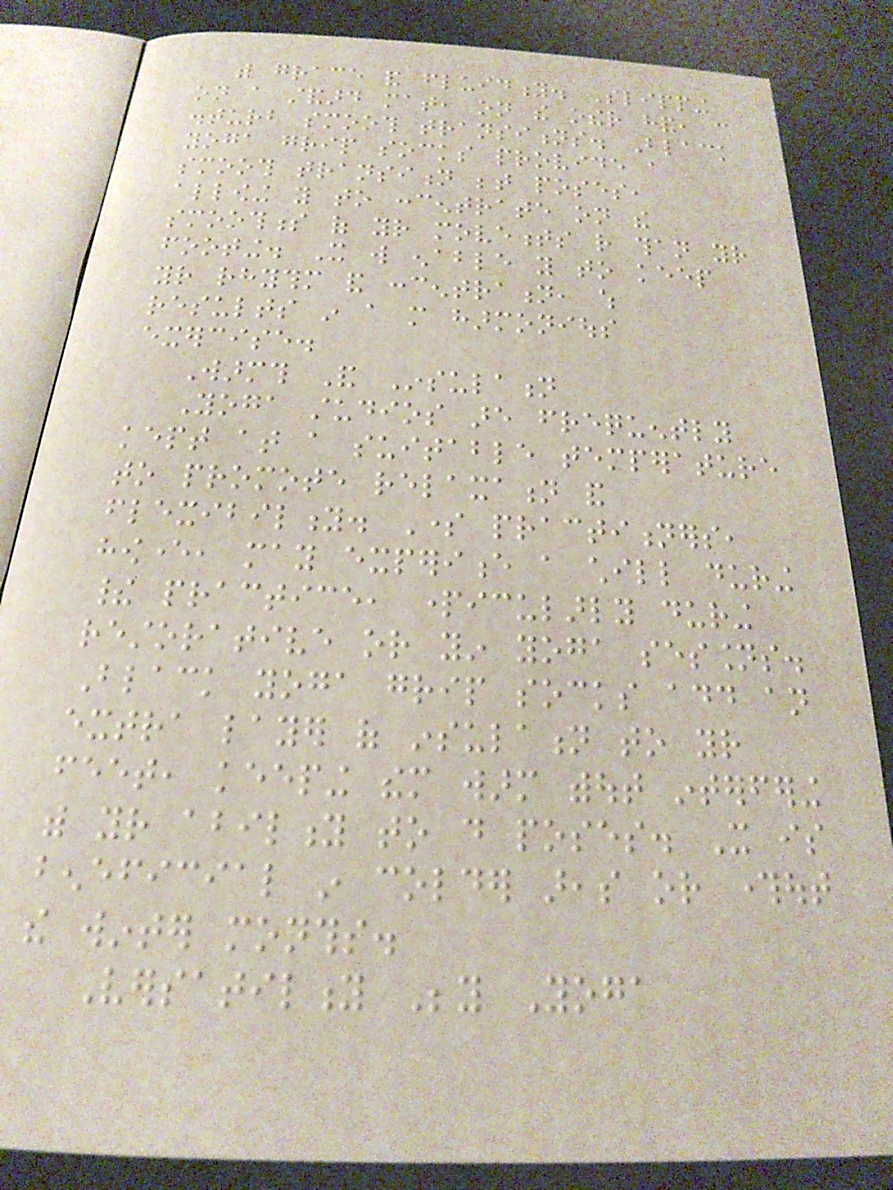with grace and fluidity. Slipping
on a standard mat, on the other hand, can
disturb smooth transitions. Black
yoga grip socks provide a
smooth transition between poses,
allowing you to concentrate on the
smoothness of your movements rather than your
footing. It will enable you to keep
your rhythm and concentration, which
results in a more harmonious
exercise.
Warmth And Insulation
Yoga studios are frequently
kept at a suitable temperature
to promote relaxation and
flexibility. Some practitioners,
however, may experience a chill during
their practice, particularly during
restorative or yin yoga sessions.
Black yoga grip socks add an
extra layer of insulation to your
feet, keeping them warm without interfering
with your ability to do poses. It is
beneficial in colder areas or throughout
the winter months.
Versatility Beyond Yoga
